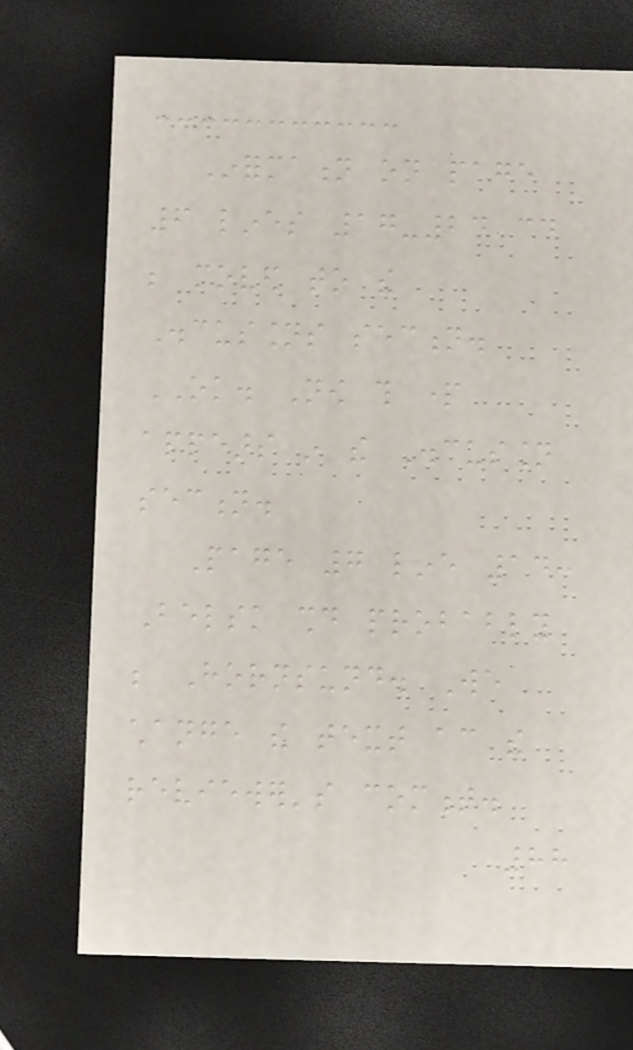Information on page
6 lines 17-24 could
be moved to the
Discussions section.
OK. Now this part
appears in the Discussion
section.
Page 7 line 14:
Belsk should probably
be Hornsund. We
change the text according the
reviewer's comment.
88
